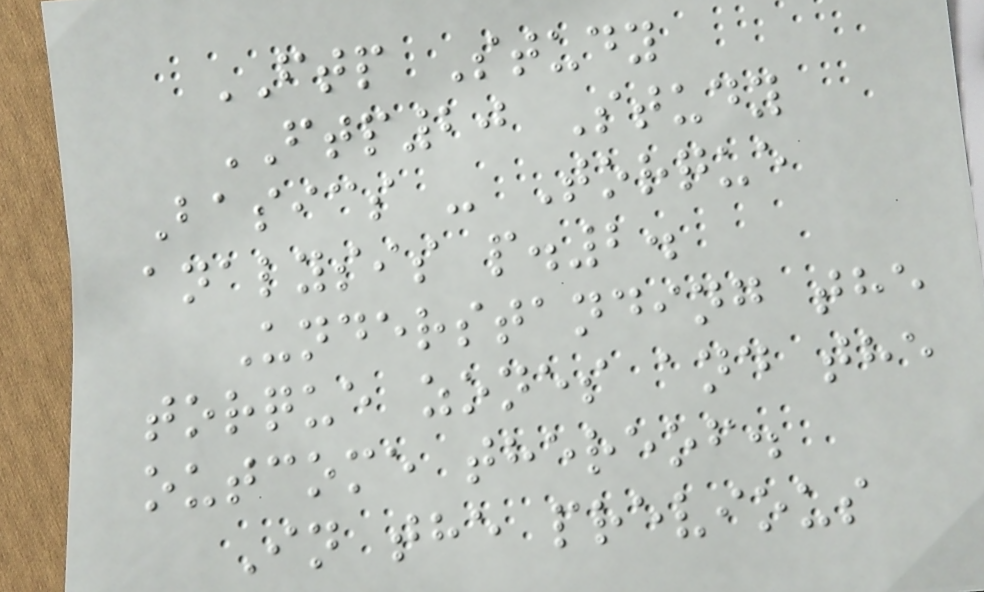FTP Study
FTP20 Study
Basics - Torque
analysis p.2.
Understanding the
torque zones and the
outcome thereof.
In the previous
